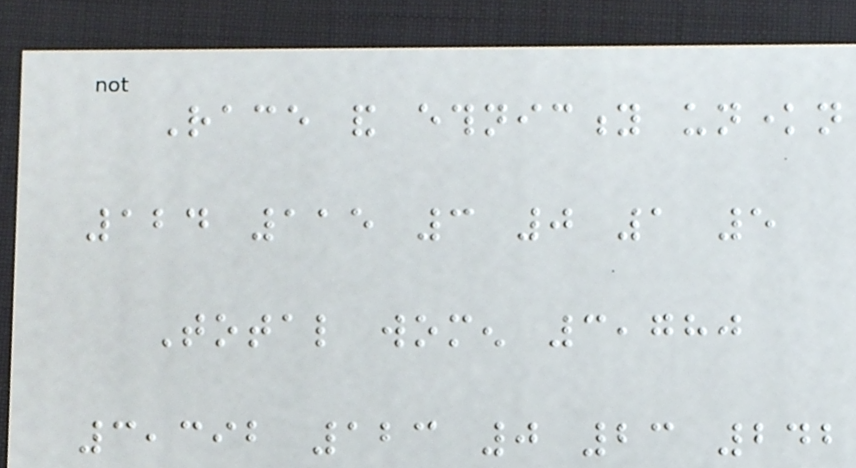Race and ethnicity unknown
124 115 3 0 1 5
Total women 3,780
3,392 123 0 23 242
